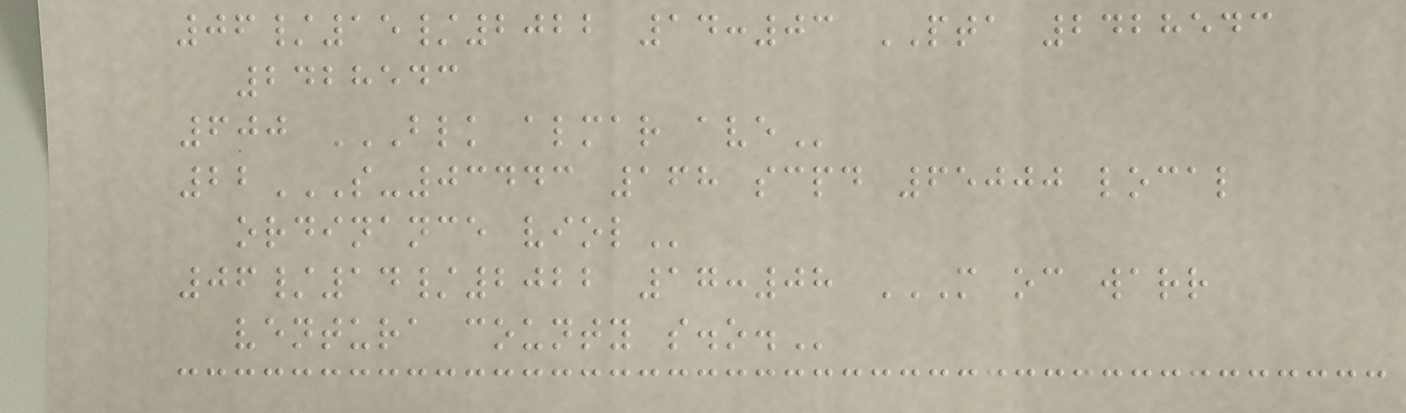06/15/2022 14:03 PTA 2428543
2428543
600 BLK ALMAR AVE
22S-03443 168 SCPD 65000 LOCAL
ORDINANCE VIOL
06/14/2022 17:08 M OC WARR
VENTURA COUNTY S.O.
